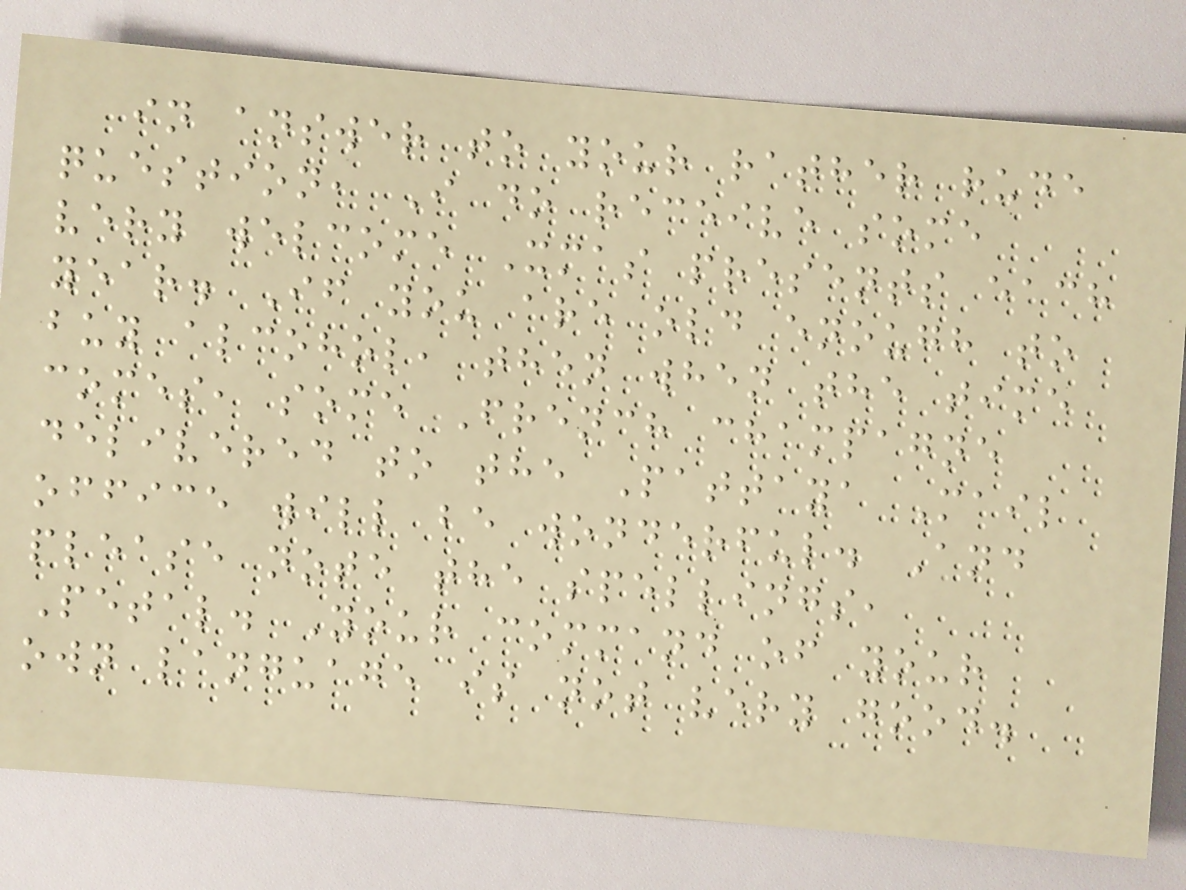in answer to your rather rude
question, I do receive some
very welcome Xmas presents each
year. If you are old enough to
buy alcohol, then when the time
comes, some French champagne
delivered to the Pattaya Mail
office will be wonderful. And
please note the spellings,
Petal. Your command of your
own language is not very good.
